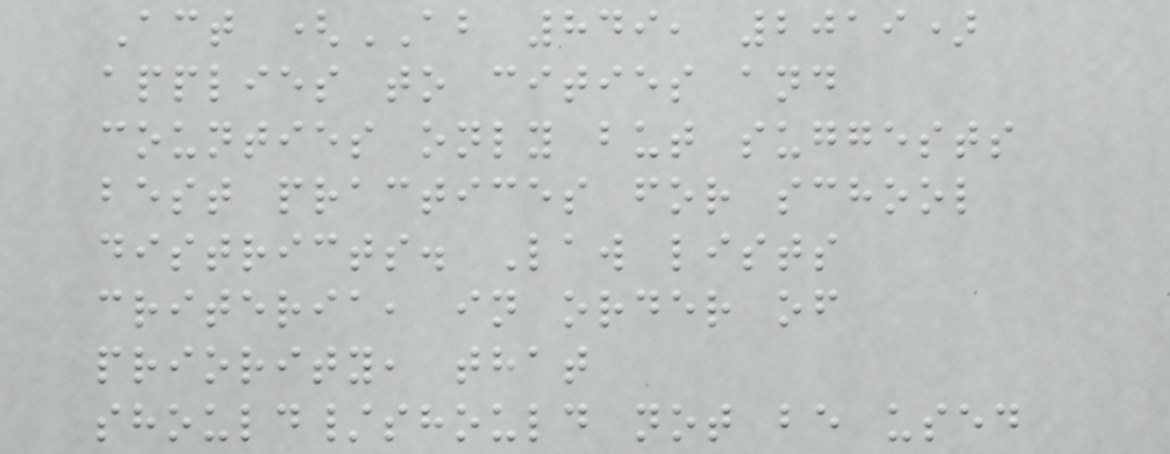Act (AB 849, 2019)
applies to cities and
counties only but suggests
best practices for school
districts. Law lists
criteria, in order of
priority, that
should/should not be used
